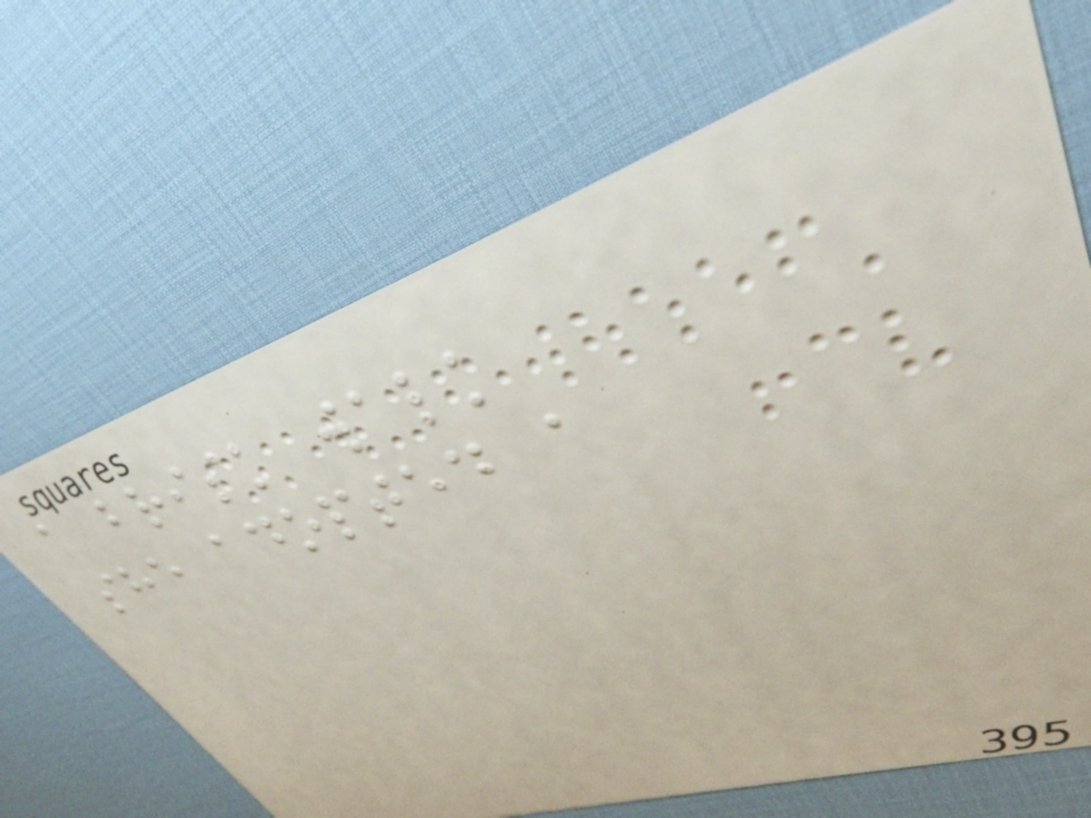a brisk walk
she adopted a
